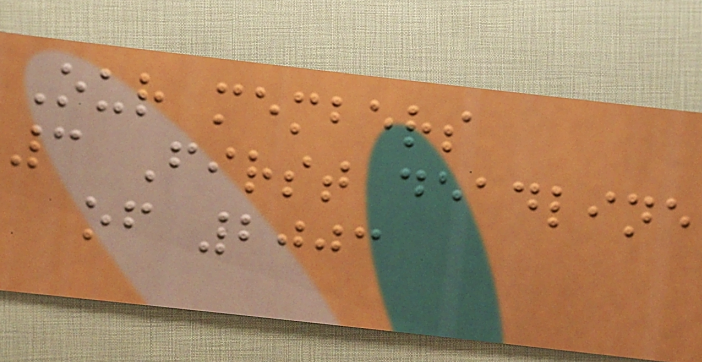Our members
3 First deadline
of 2003
